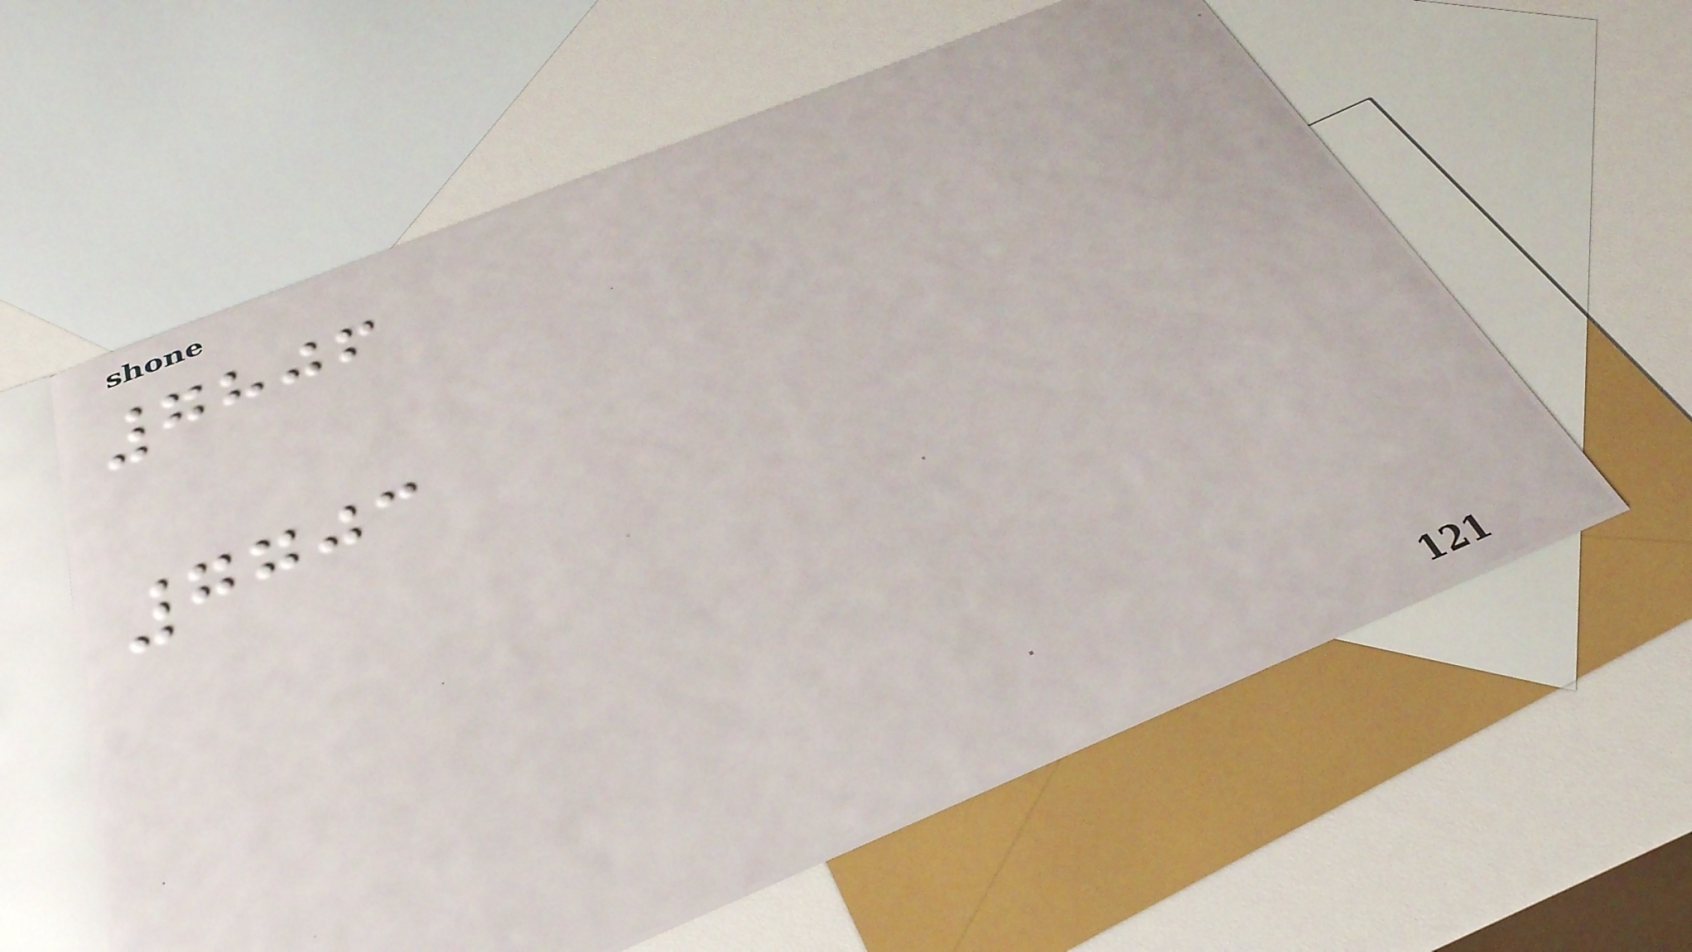7806
7703
